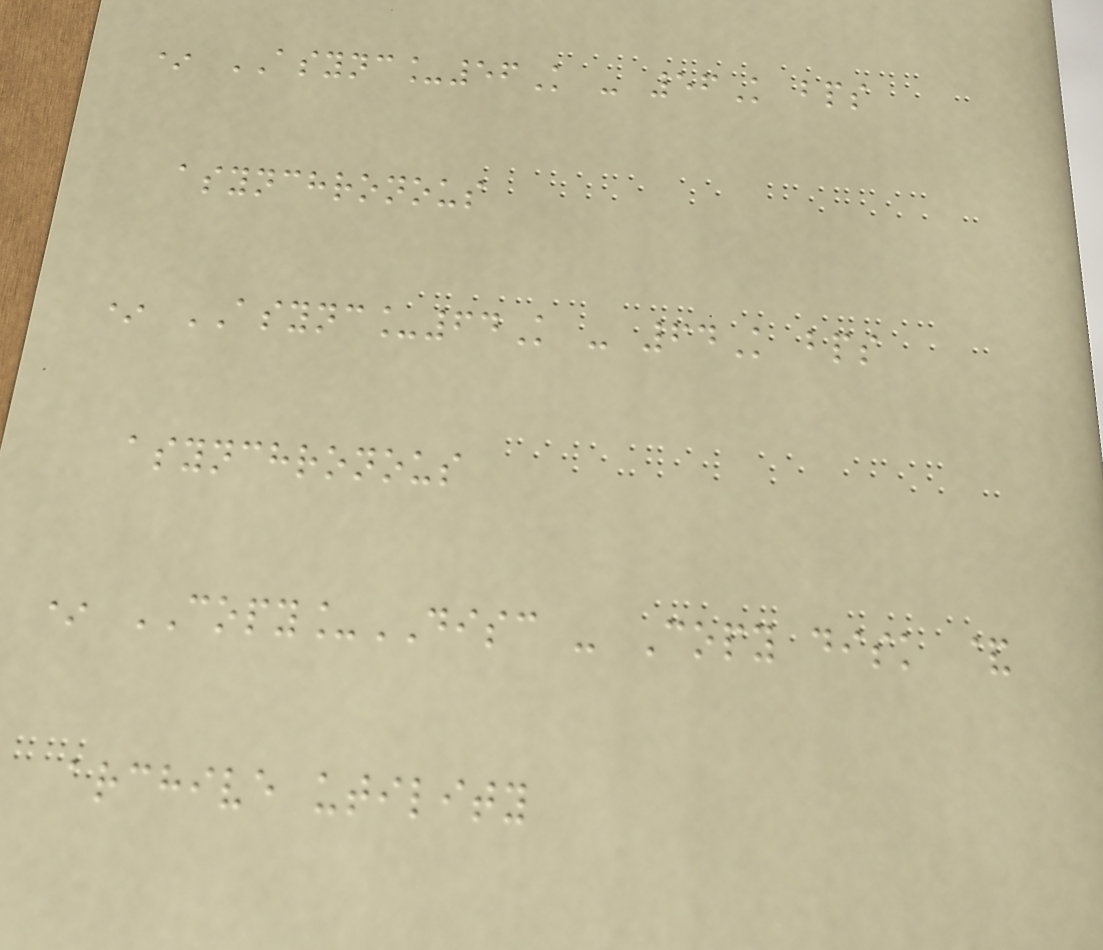* ASYNC_56K - 56K bps
asynchronous
* ASYNC_64K - 64K bps
asynchronous
* COPY_DISC - Copy disk &
archive utility
